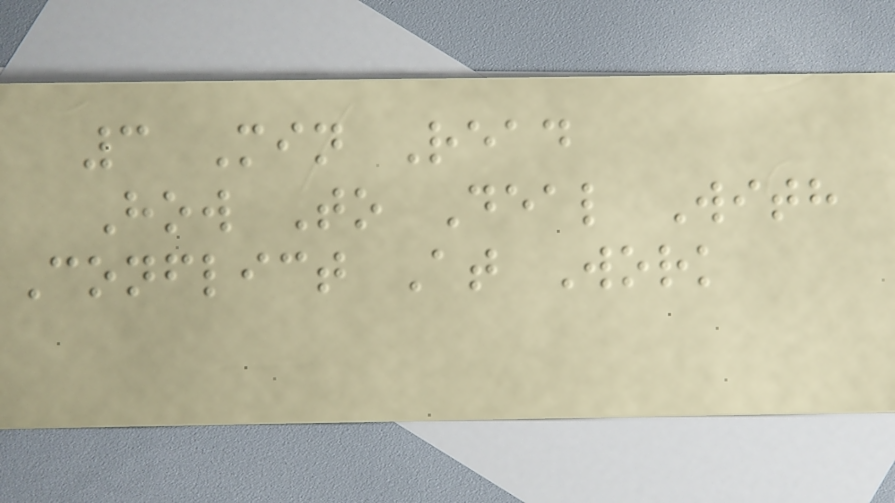3 Min Read
How To Deal With
Conflict At Work
